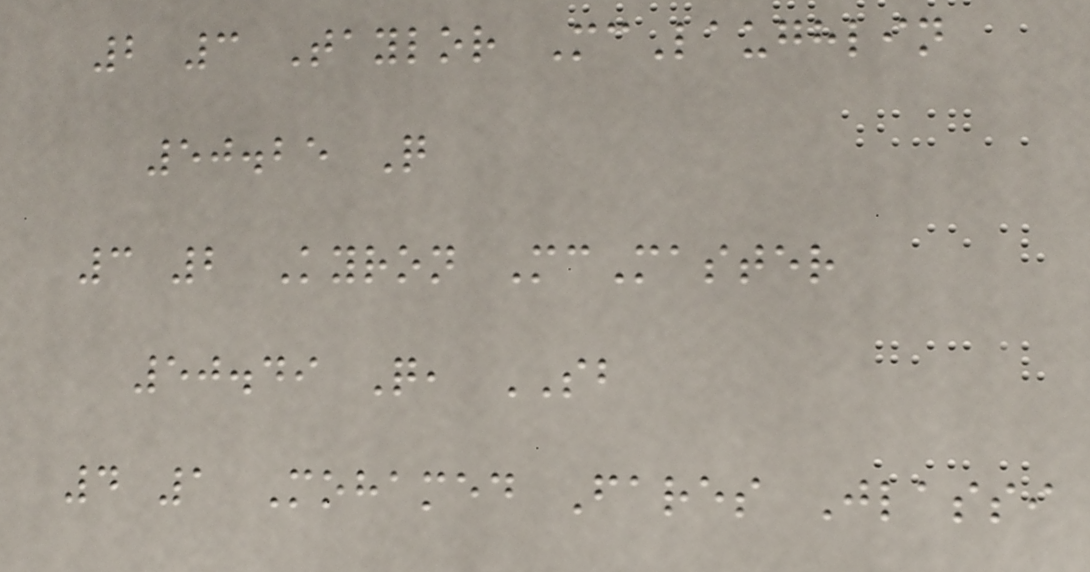2 3 Taylor McLaughlin
50.25 Q
3 2 Kyron McMaster
50.49 Q, SB
4 1 Mohamed Fares Jlassi
